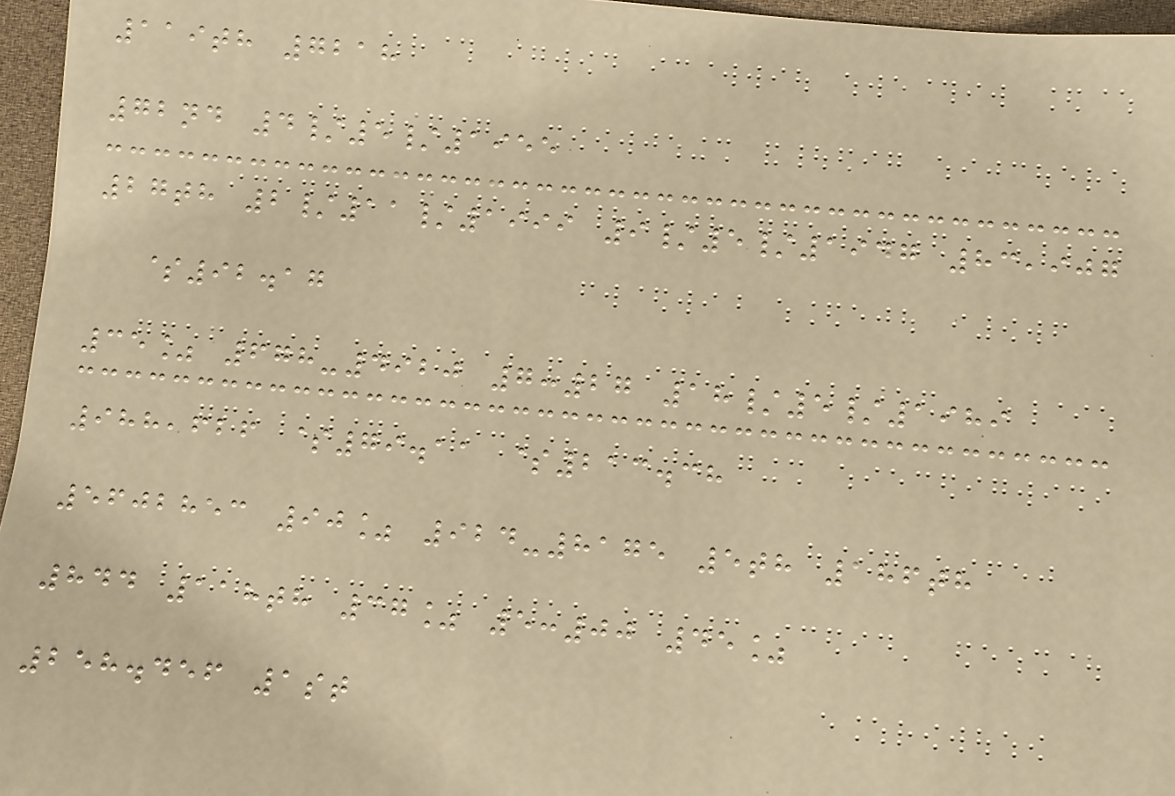119th 7218
72nd 4/5/1955
27th 2/11/1999 9/5/1947 83,907
$92.17
35% 678-4920 7:27 18/5/1989
988,626 $79.11 $213.38
5602853 90% 924-8175 5th 186th
844 118th 37% 5:00 45%
258.456 1st
